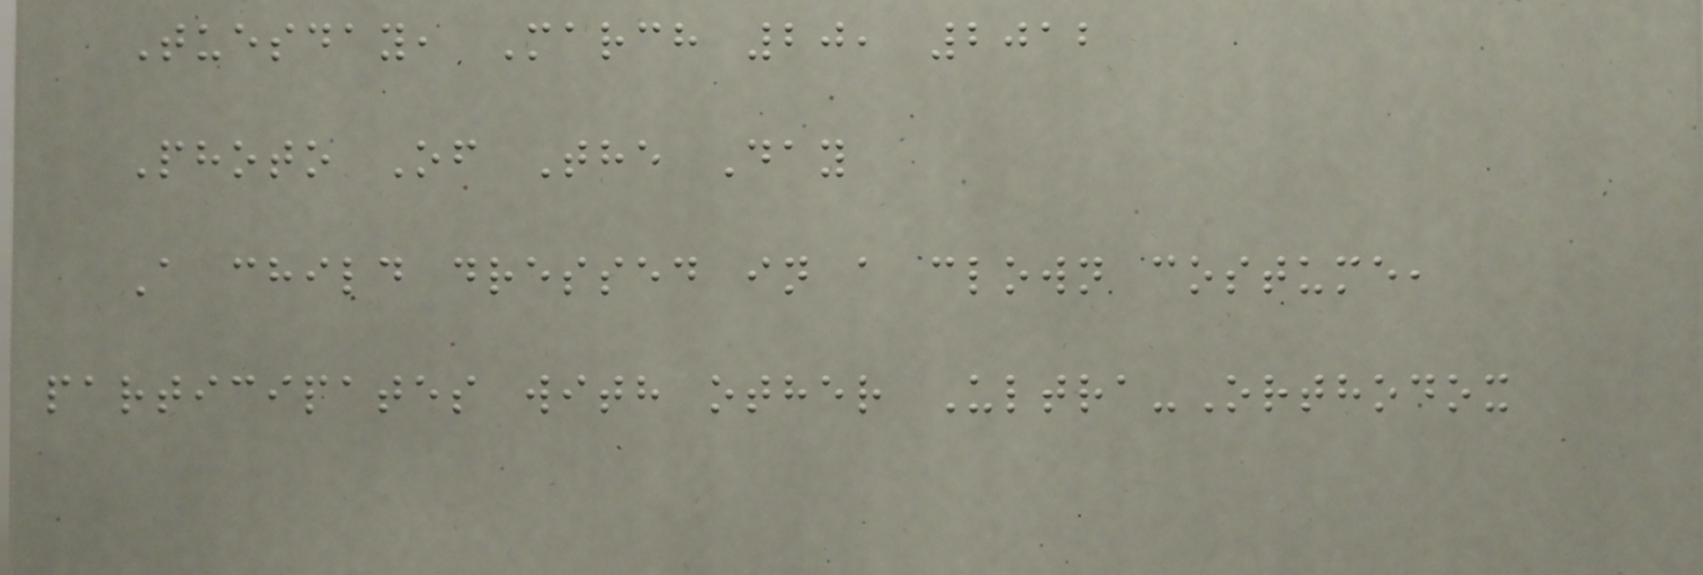Tuesday, March 20, 2012
Photo Of The Day
A child dressed in a clown costume,
participates with other Ultra-Orthodox
